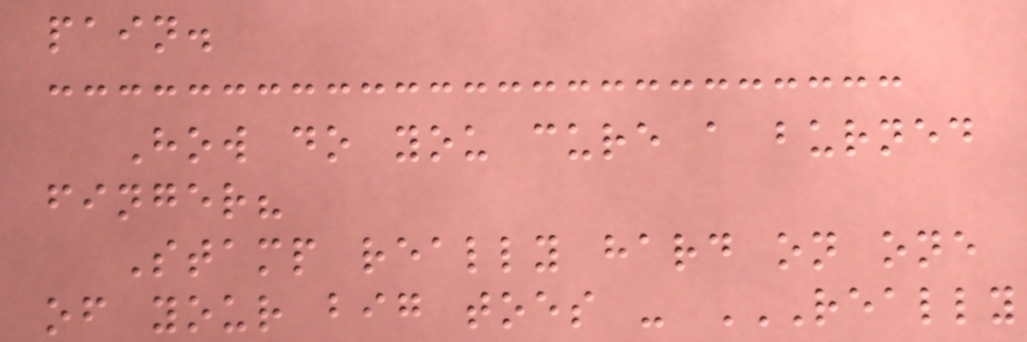pain.
How do you cure a burned
finger?
Stamp really hard on one
of your big toes - REALLY
